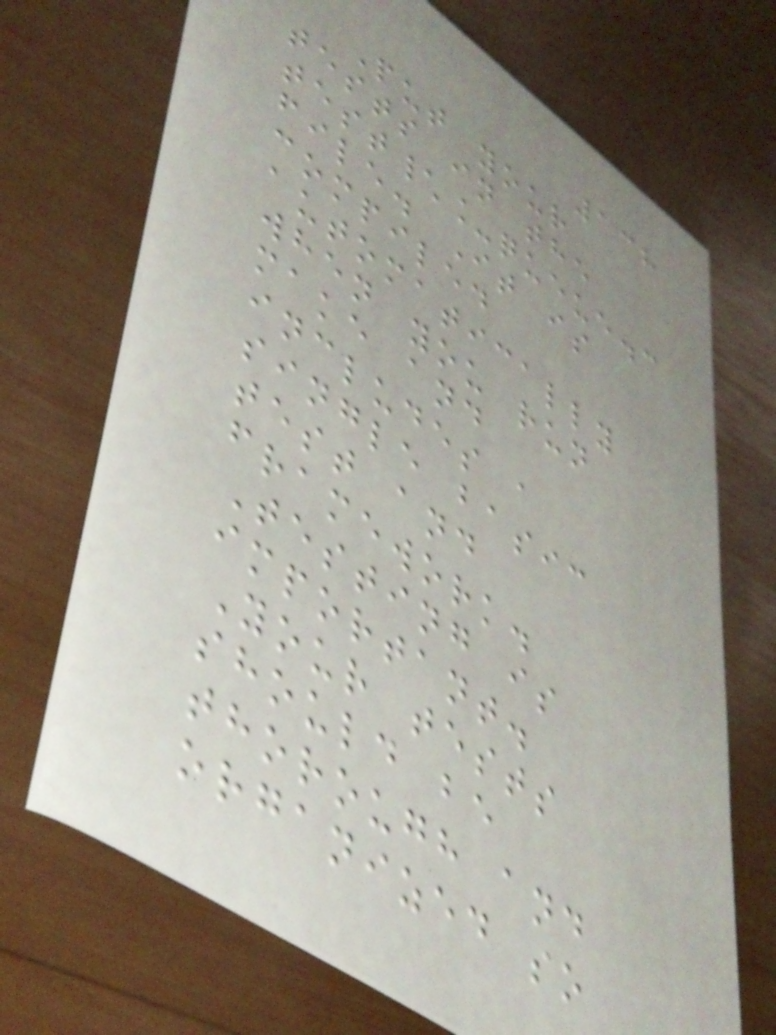138
Put your
tests in the
test\_queue.c
file. It is
compiled
automatically
when you run
make and
includes a
single basic
test and
framework.
Testing is
important.
Your tests
should be
thorough and
organized so
